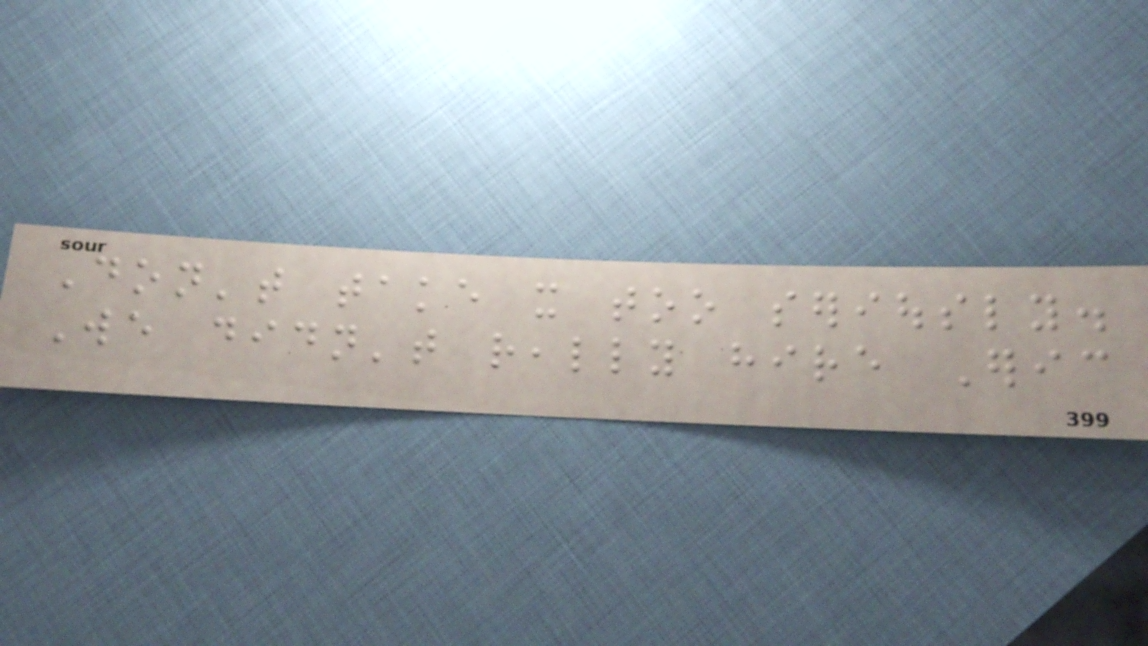Don't take it too seriously.
We didn't really hire Eric
